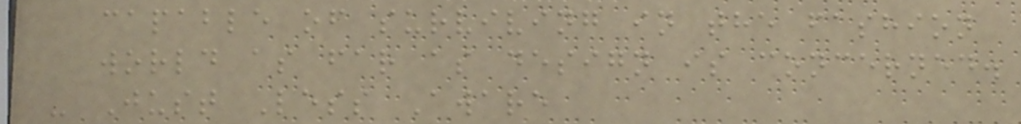capable of surviving in the fashion
world as far as design is concerned.
- Just Less Aware
